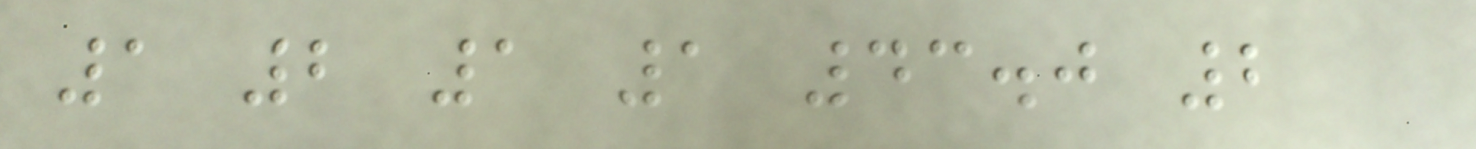1 2 1 1 43.0 2
